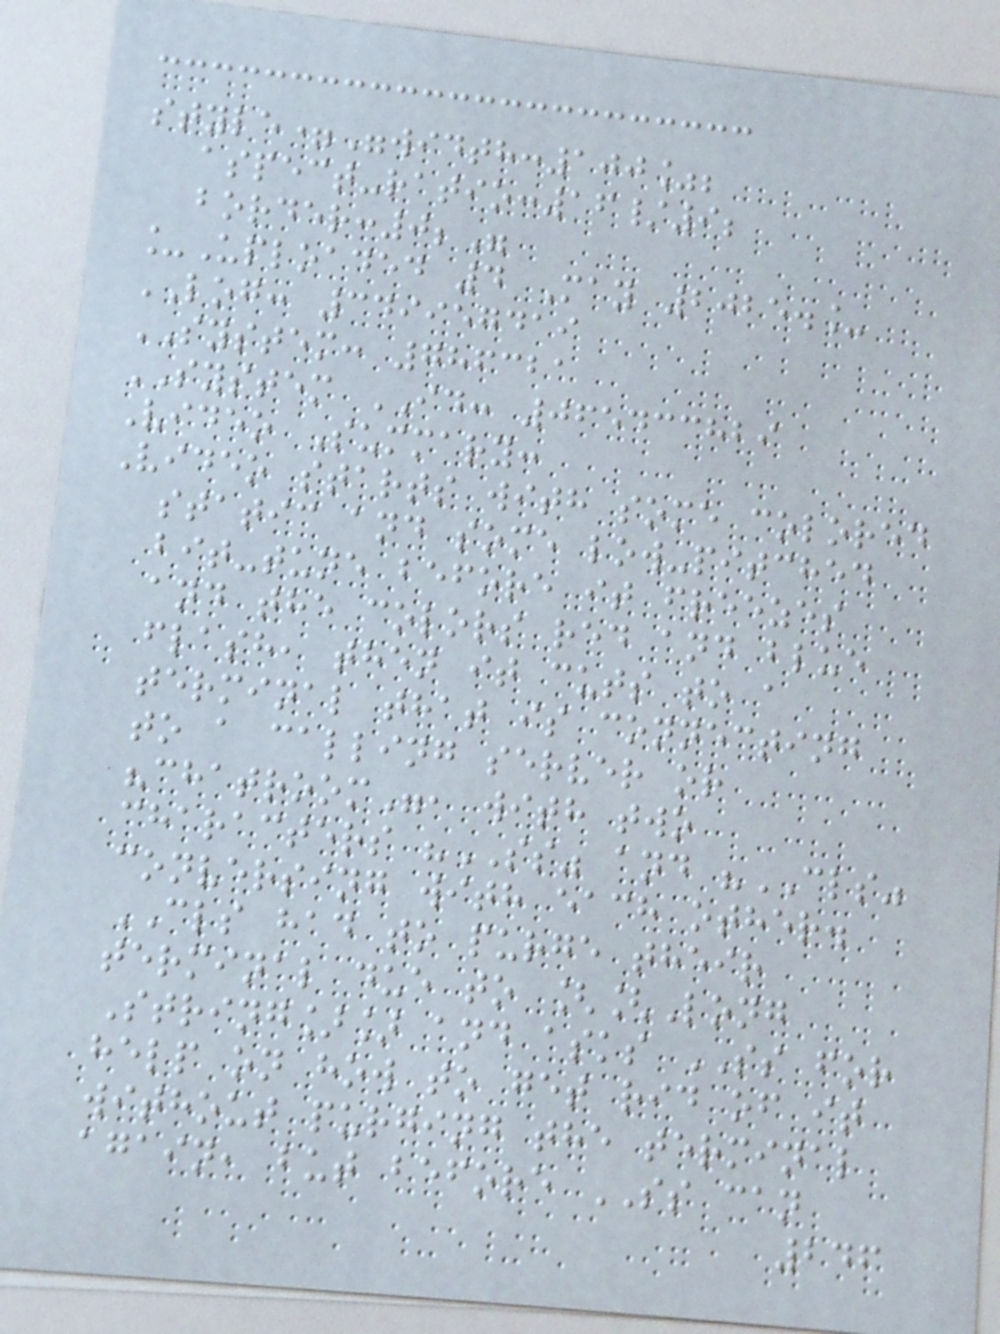style="width:100%;
aspect-ratio:16/9;
border:0;"
_Uploaded 4 May 2025._
LOG: 349957419
SYSTEM: 786321
SYSTEM ID: 065433829
Video Summary:
Video starts with some colored
static and some low-pitched
bit-tune before it freezes
and the colors red and blue
flash, then it cuts to a
terminal that is connecting
to a calling server or
"chatroom", with two
characters "SS" and "CLS"
conversing with each other.
CLS had to purge their
terminal due to [[Long
String]] and asks SS for
help on how to get rid of it
without purging the terminal
again, but before SS can
246
